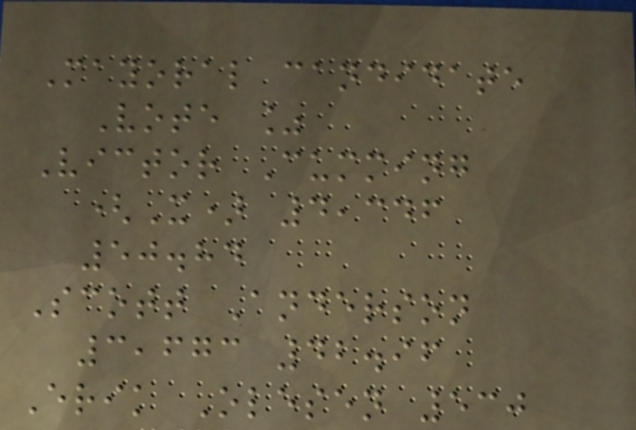Mayoral candidate
Vote %
Victor Cumming
(X) 4,346
50.84
Scott Anderson
3,673 42.96
Erik Olesen 530
